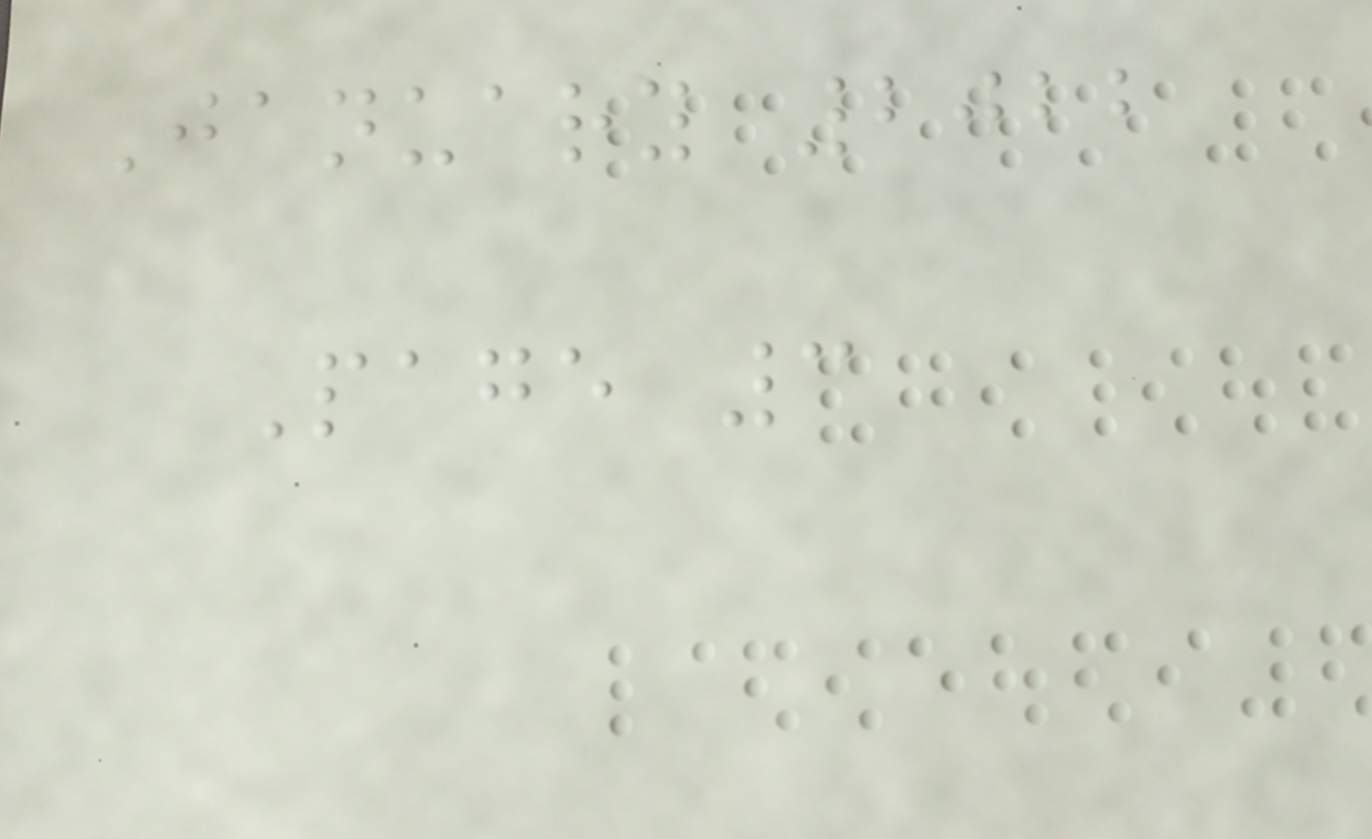January 2022
Page 3
